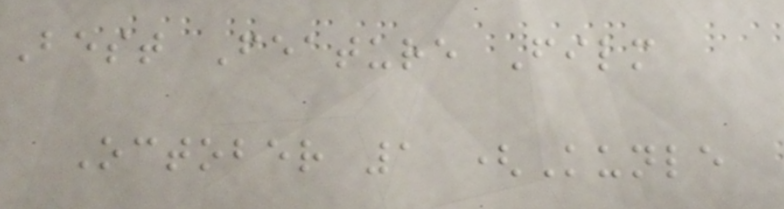Best Feature Film
October 1 (Kunle
